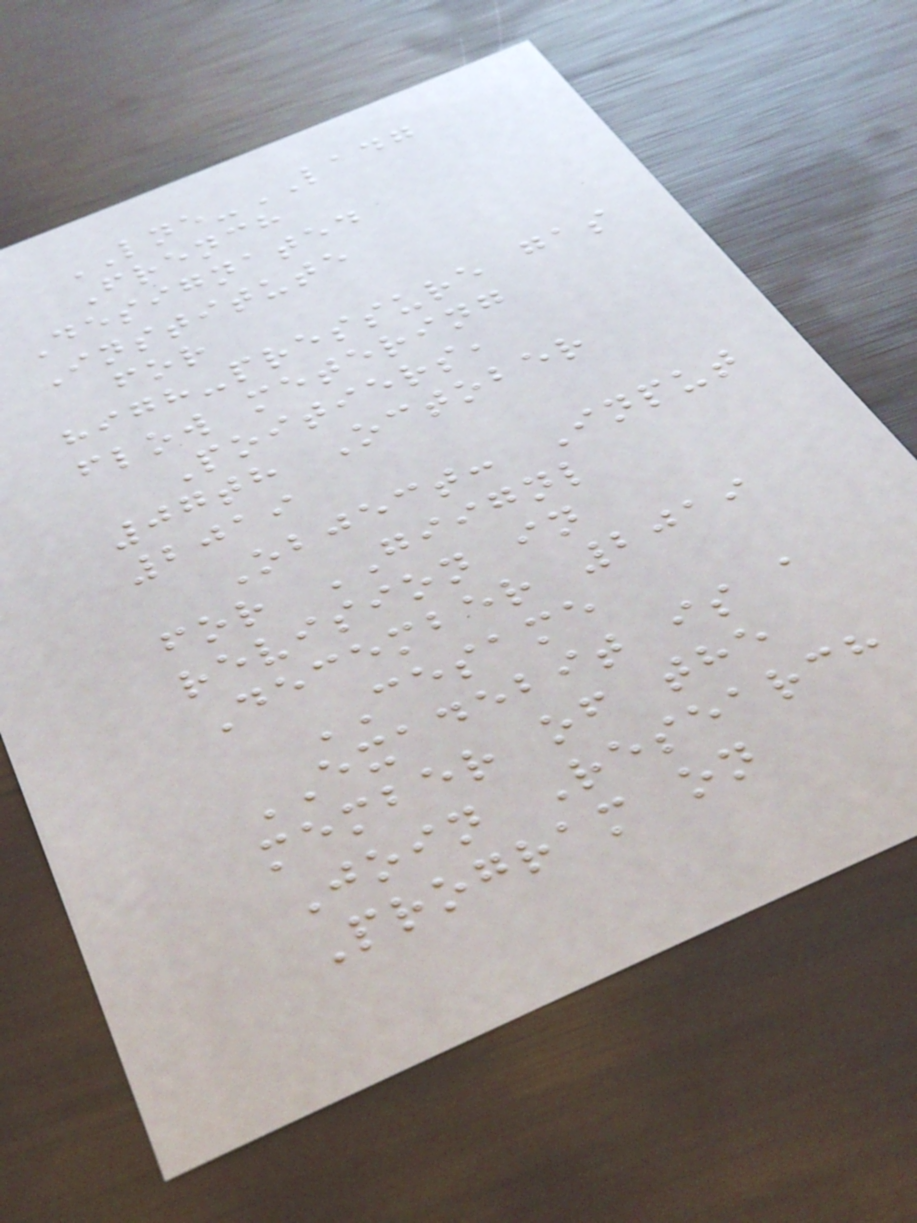LNE-LADG
French
Designated
Institute
for
high-pressure gas
flow metering
Poitiers,
07th October
2019
Object: Input
for GIIGNL
revision in
December 2019
CESAME
EXADEBIT is a
member of the
Join Research
Program on
